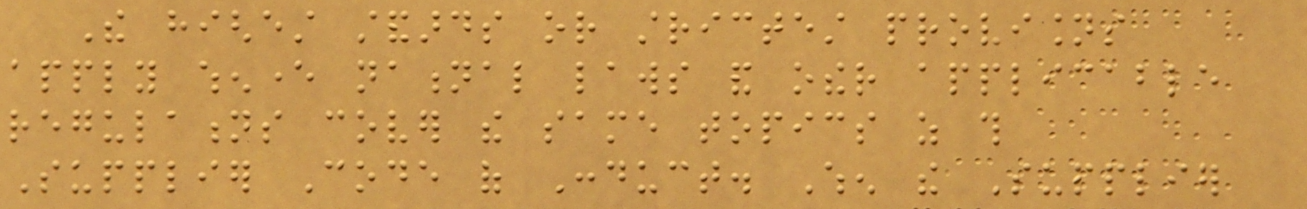The highest standards or strictest provisions
apply whenever national laws and other applicable
regulations cover the same topics as this
Supplier Code of Conduct. When the Supplier
